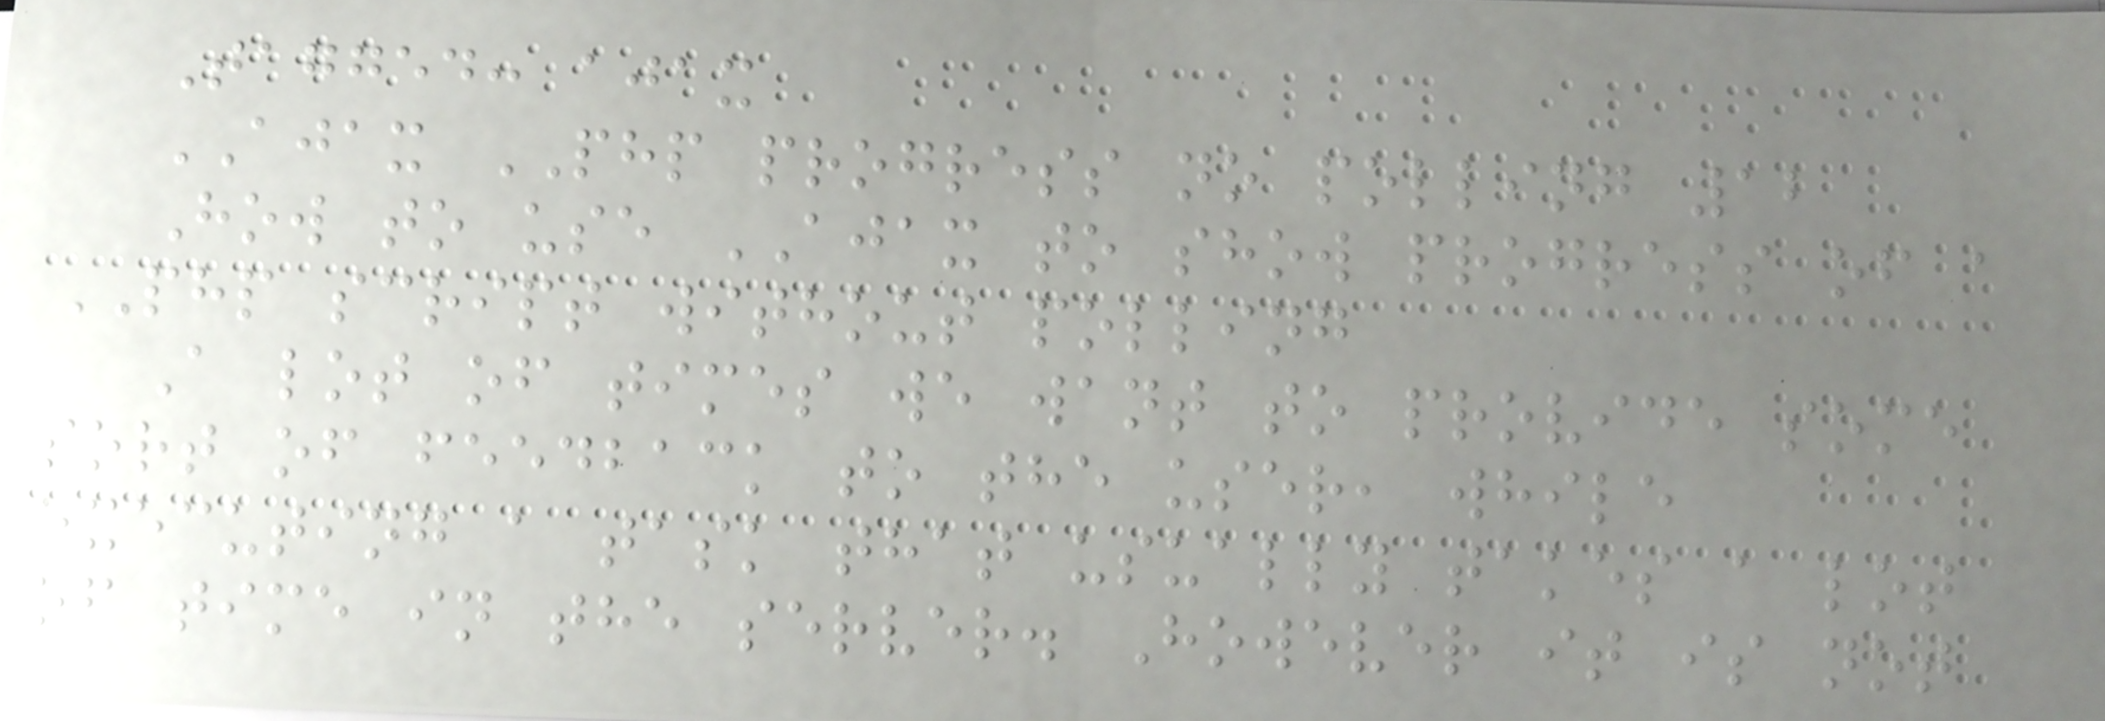Tagged: ajax
AJAX PHP progress no polling 12
How to use AJAX to show progress of a
PHP script without polling
A lot of times we want to provide some
sort of feedback to the user, while
executing a task that usually takes a lot
of time in the server. However it is not
